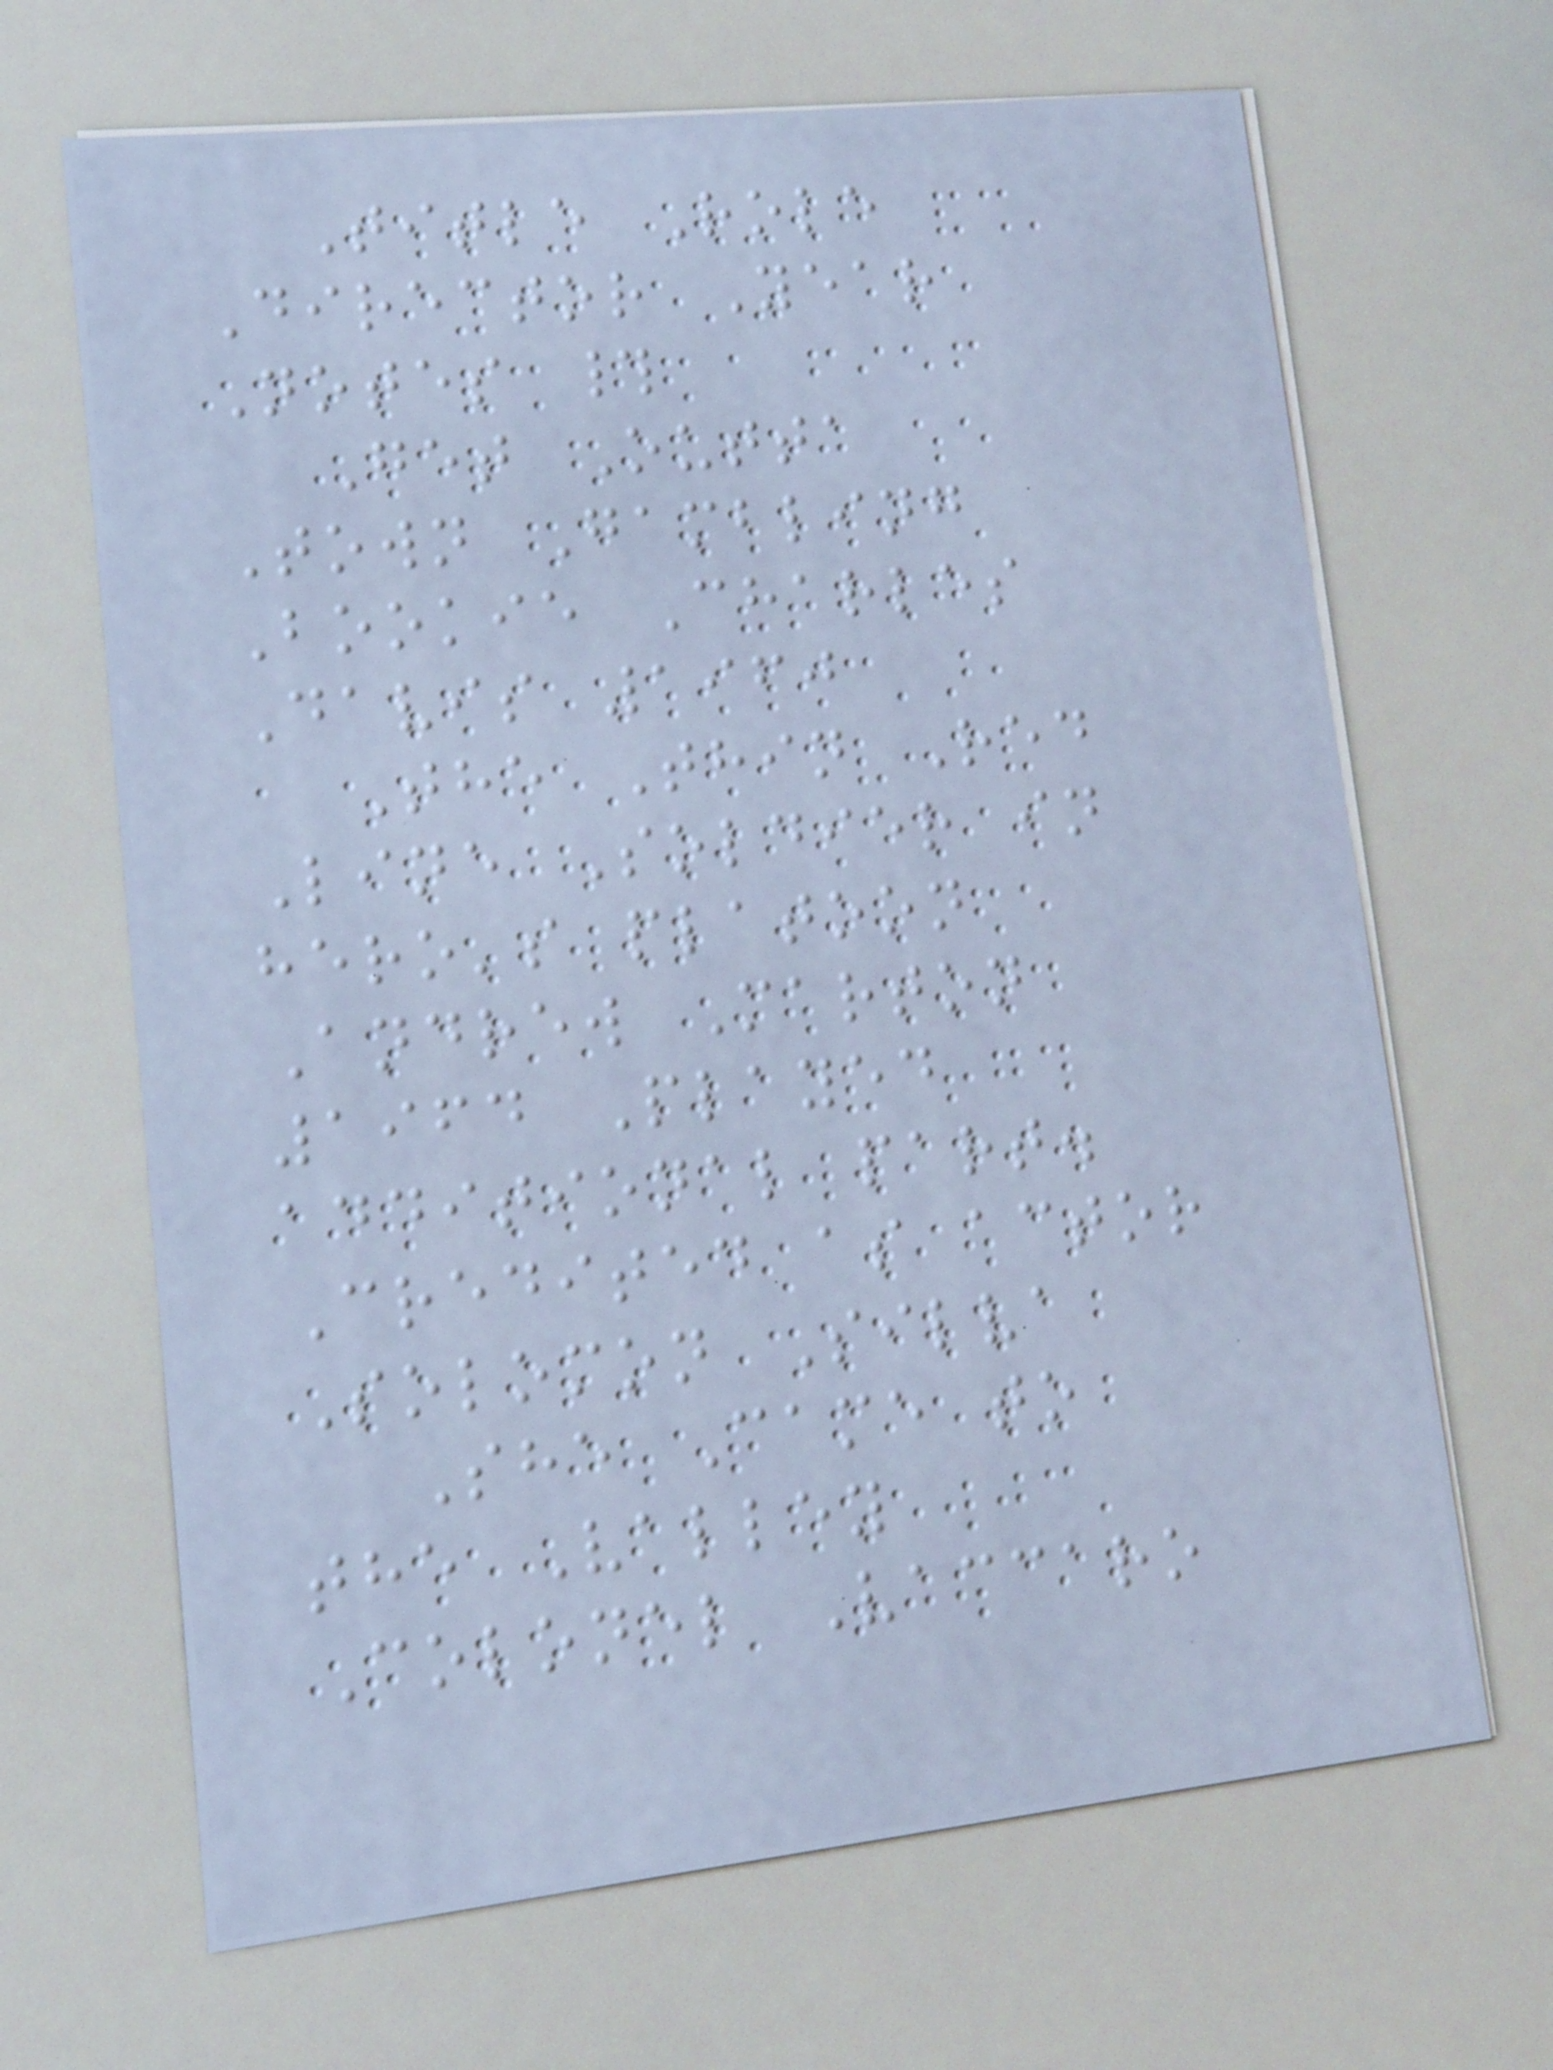Title Role
Director Year
Notes #
Get Outta
Town Gambling
Bookie Charles
Davis 1960
The Thin Red
Line Soldier in
hero's platoon
Andrew Marton
1964 Played
additional part.
Credited as actor
Solomon Silva
She Came to
the Valley
Colonel Vaccaro
